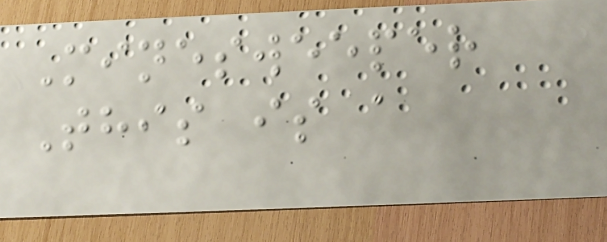Minesweeper
This is a
